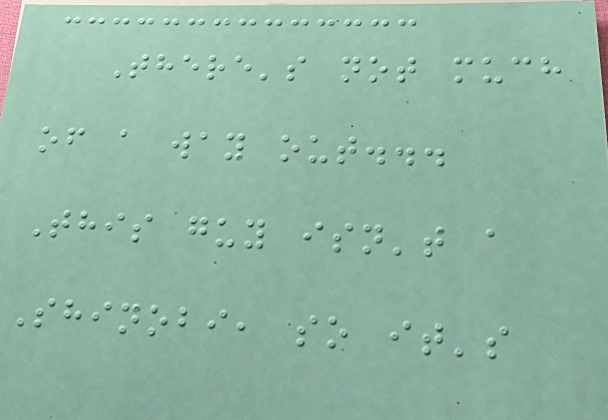There's not much
of a way out...
This guy isn't a
Shinobi, so it's
